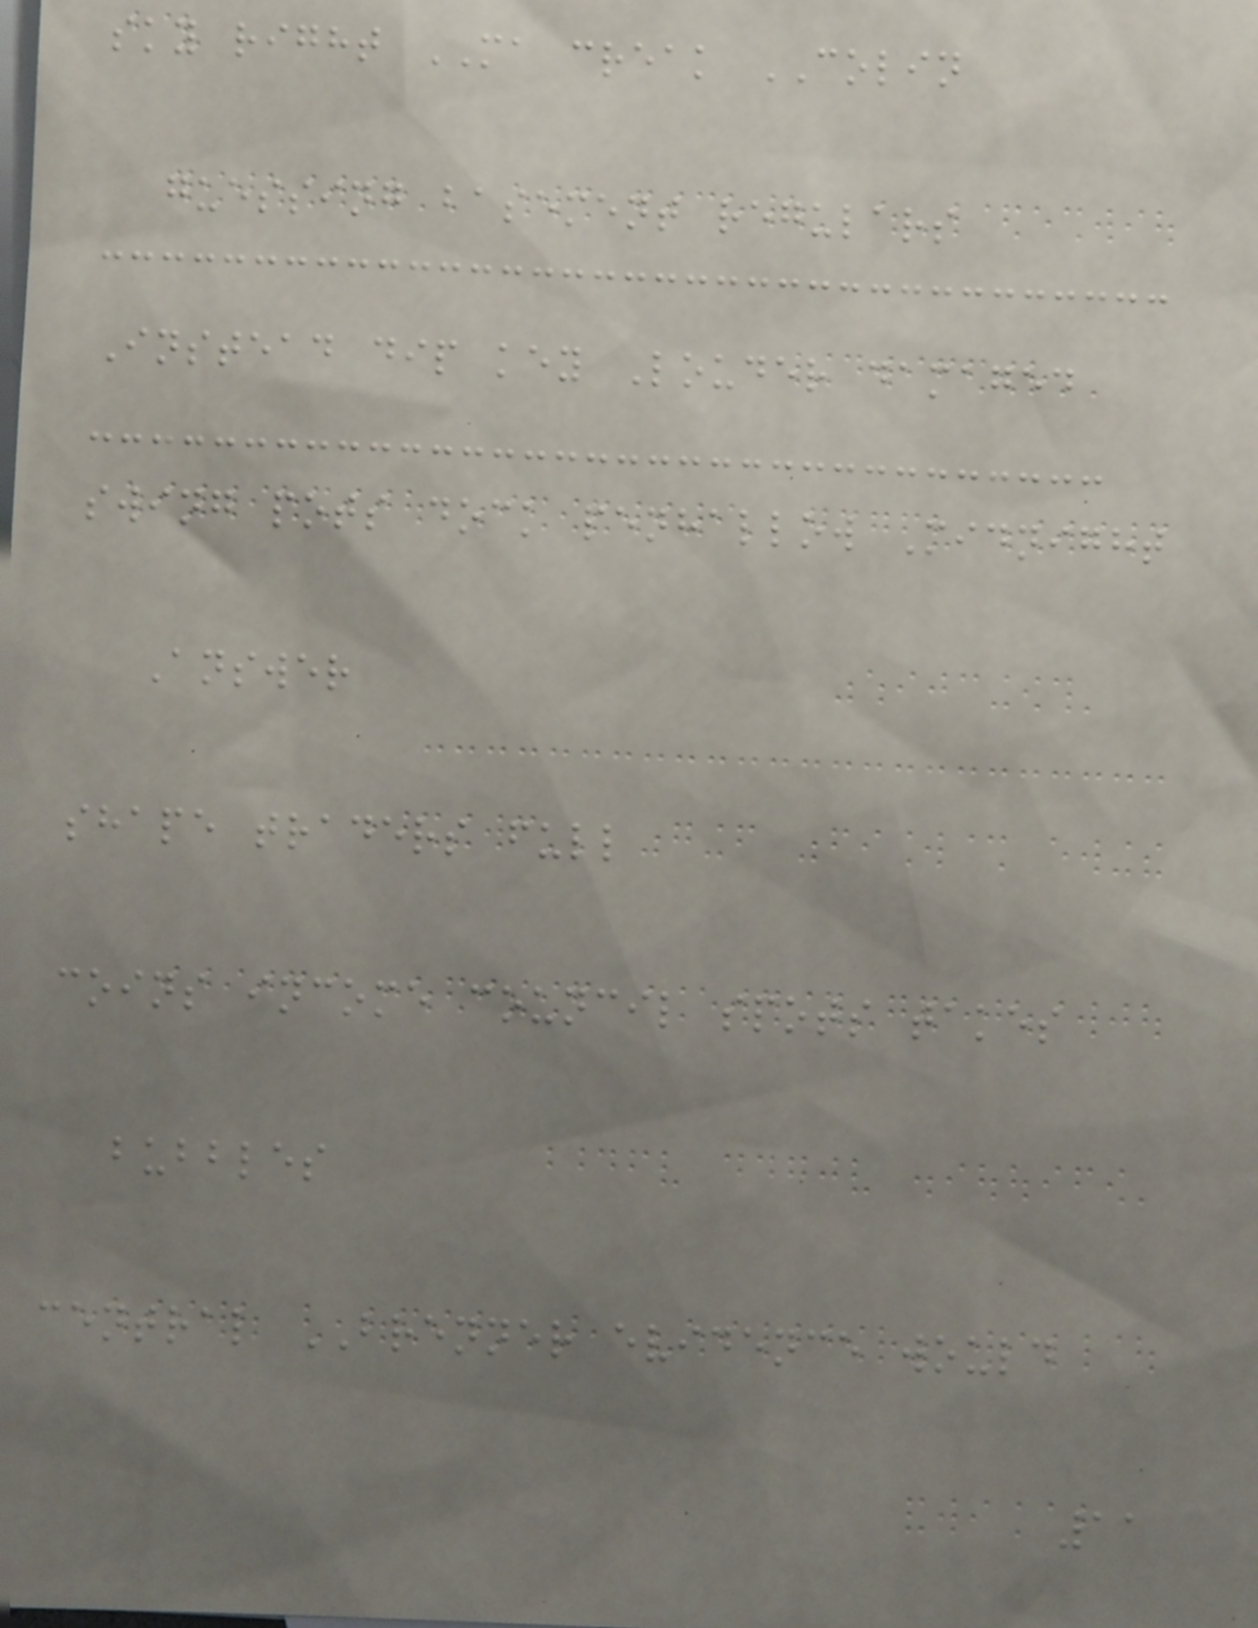sky right MA creak COLIN
guessing basement regulars
Instead dip key Louder damaged
swing pots dock penhallow Midnight
Answer
shape traders full
coins income council spots takes
bubbles
central BRENNER evidence would
11
